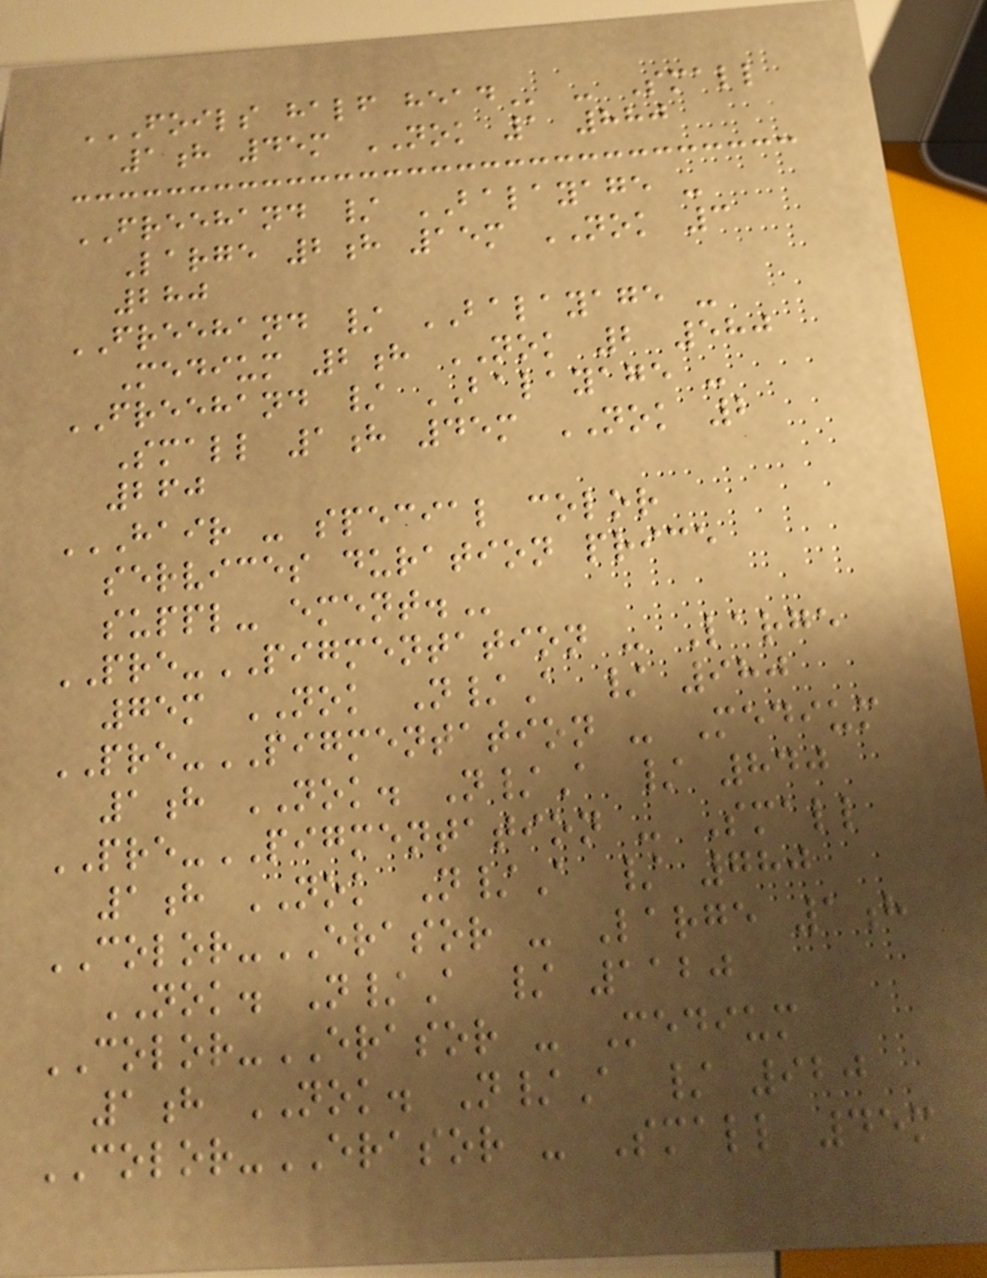FOILS HALF HEAD - Small
1h 45m NOK 1 880
FREEHAND / BALAYAGE -
Large 2h 15m NOK 3
280
FREEHAND / BALAYAGE -
Medium 2h NOK 2 580
FREEHAND / BALAYAGE -
Small 1h 45m NOK 2
260
HAIR - SPECIAL COLOR
SERVICES DURATION PRICE
SUPPL- EMENT.
PRE-PIGMENTATION - Large
75m NOK N/A / 980
PRE-PIGMENTATION - Medium
1h NOK. N/A / 840
PRE-PIGMENTATION - Small
1h NOK N/A / 780
COLOR-ERASOR - Large 1h
NOK. N/A / 1120
COLOR-ERASOR - Medium
1h NOK. N/A / 920
COLOR-ERASOR - Small 45m
